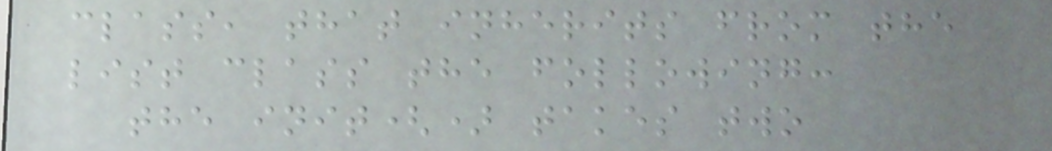class, that inherits from the
list class the following:
the init() takes two
